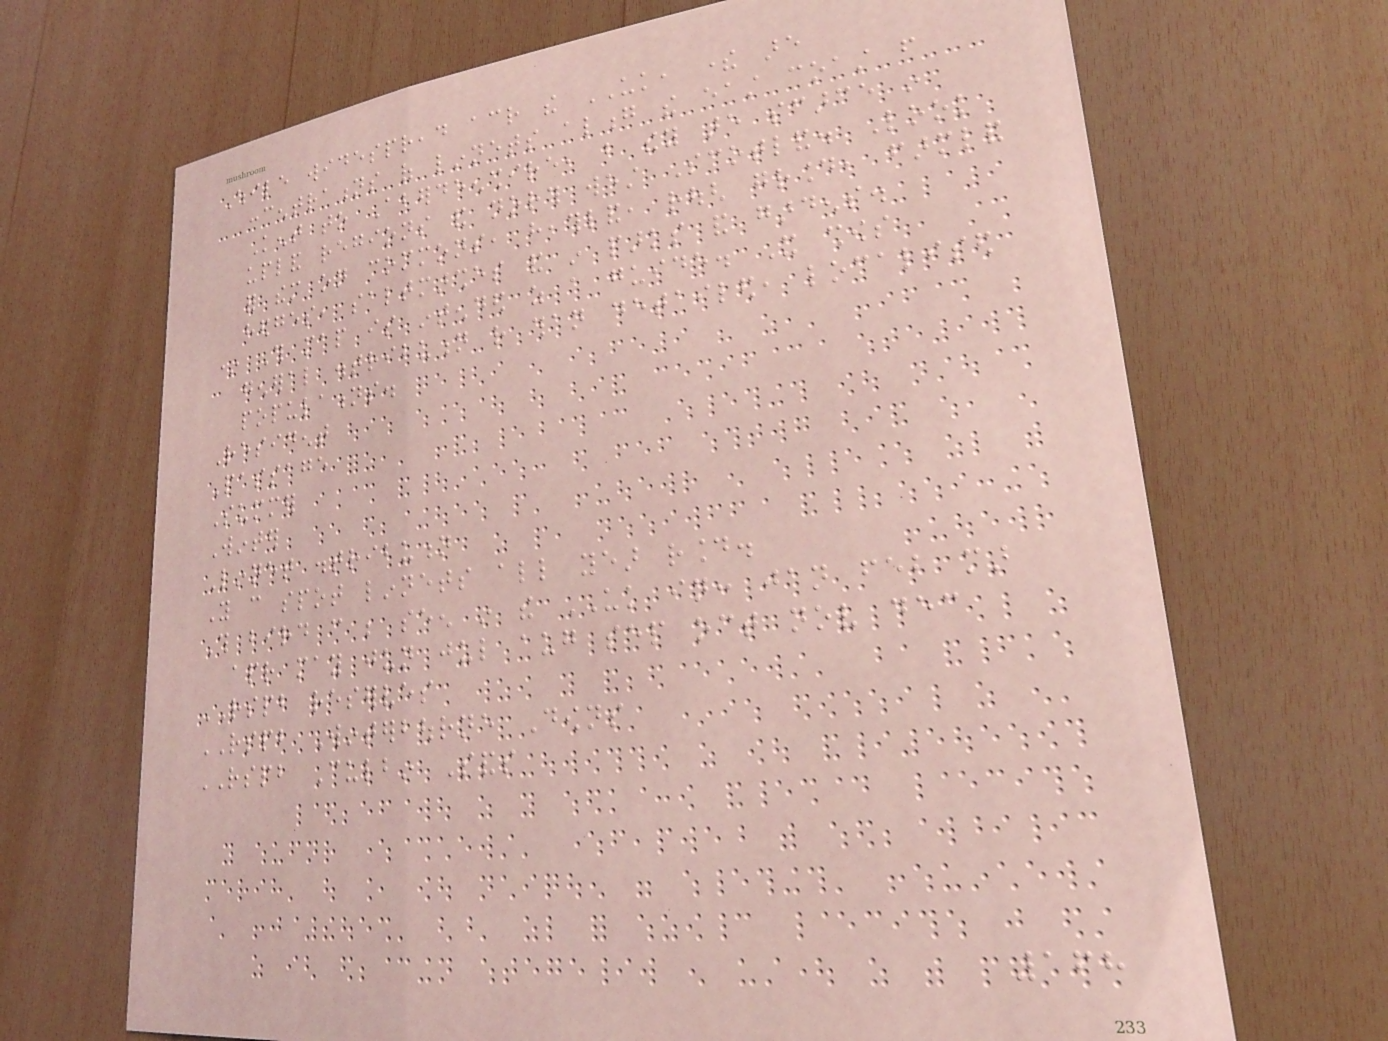While widespread across the UK, there are
concentrations of linnets along the east coast from
Kent to Aberdeenshire, but they are scarce in
upland regions and north west Scotland. Look
for them on commons, heathland, rough ground, farmland
hedges, saltmarshes and in parks and gardens.
* This map is intended as a guide. It shows
general distribution rather than detailed, localised
populations.
Resident
Passage
Summer
Winter
Linnet distribution
You can spot linnets all year round.
This bird can be seen in the UK in: jan feb mar
apr may jun jul aug sep oct nov dec
RSPB reserves
RSPB Winterbourne Downs
RSPB Culbin Sands
168
